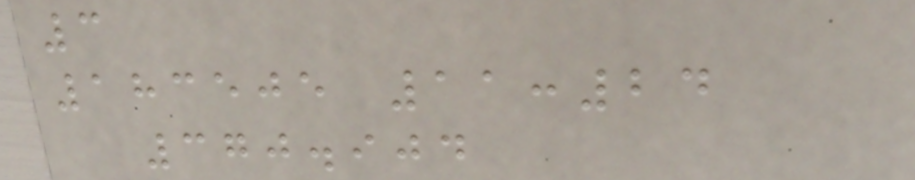3
183505 11:24
370.904
